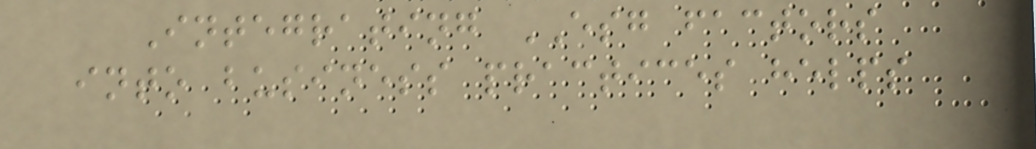Integrating ESG factors
into business practices helps
